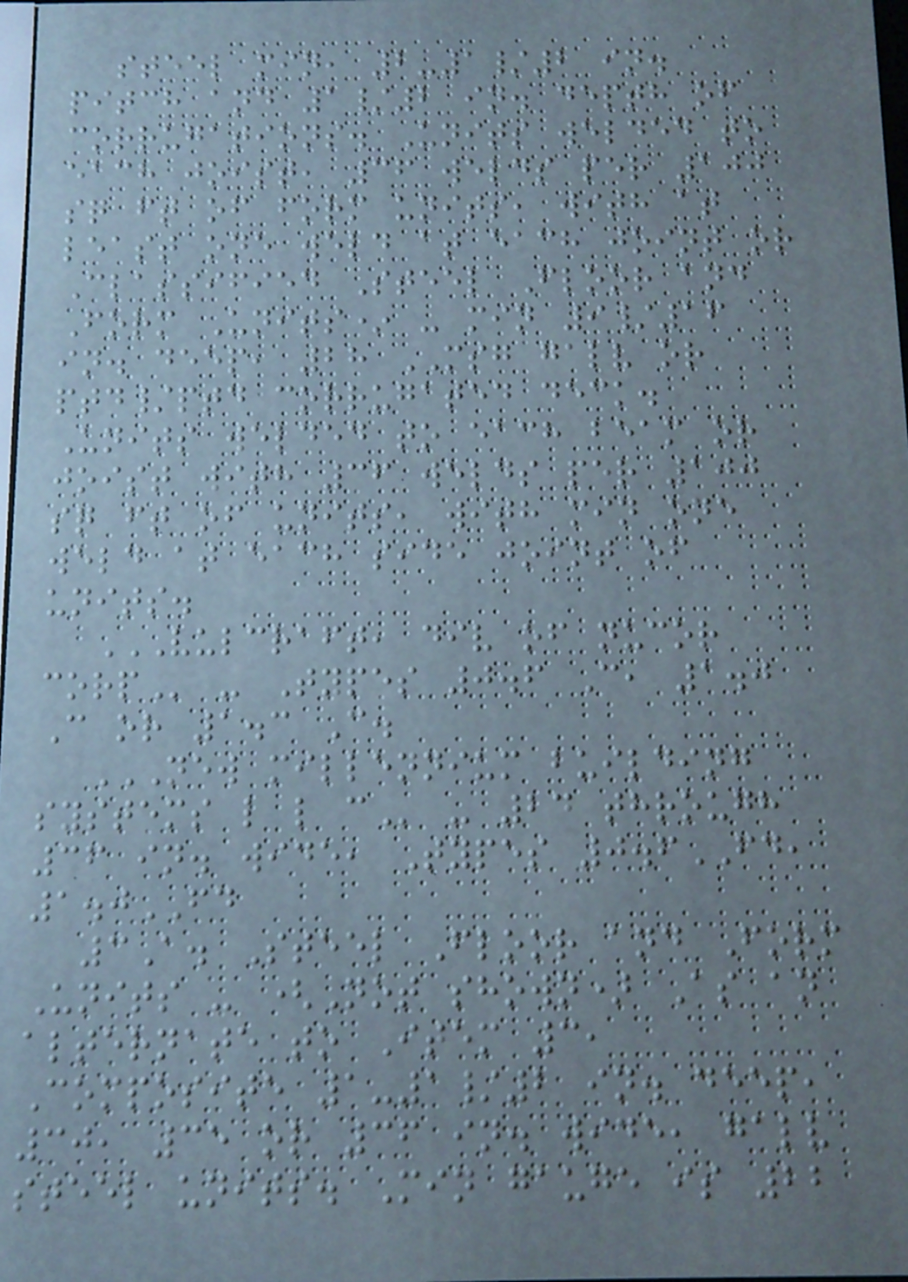steel min, 2-1/2 in.
pitch and 1/2 in. depth of
corrugations. Units welded to
each joist, 36 welds per 100
sq ft of form units, with at
least one weld at each joint or
Classified Steel Floor and
Form Units* - min 9/16
in. deep, 28 MSG galv or
ptd/ptd corrugated deck.
Units welded to each beam or
joist with 36 welds per 100
sq ft of units, with min one
weld at each side joint of
units.
VULCRAFT, DIV OF NUCOR
CORP - Types 0.6 C, 1.0
C or 1.3 C.
NEW MILLENNIUM BUILDING
SYSTEMS L L C - 24 through
36 in. wide, Types 0.6FD,
1.0FD
3A. Steel Floor and Form
Units - (Not shown) As an
alternate to Item 3,
Composite 1-1/2 in. deep,
30, 35 or 36 in. wide, galv
steel units. Min gauge is 22
